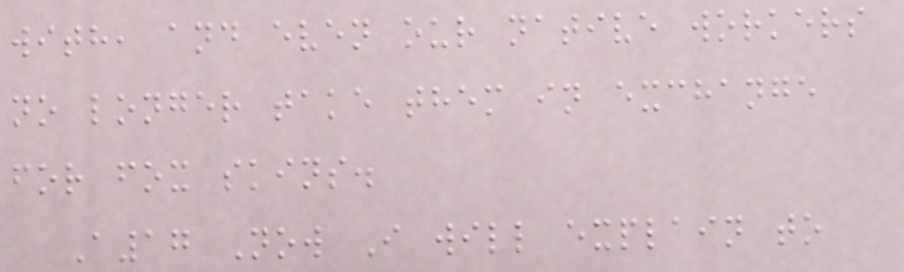with, and even our native workers
no longer take them in exchange
for fox skins.
A17 Now I will explain to
